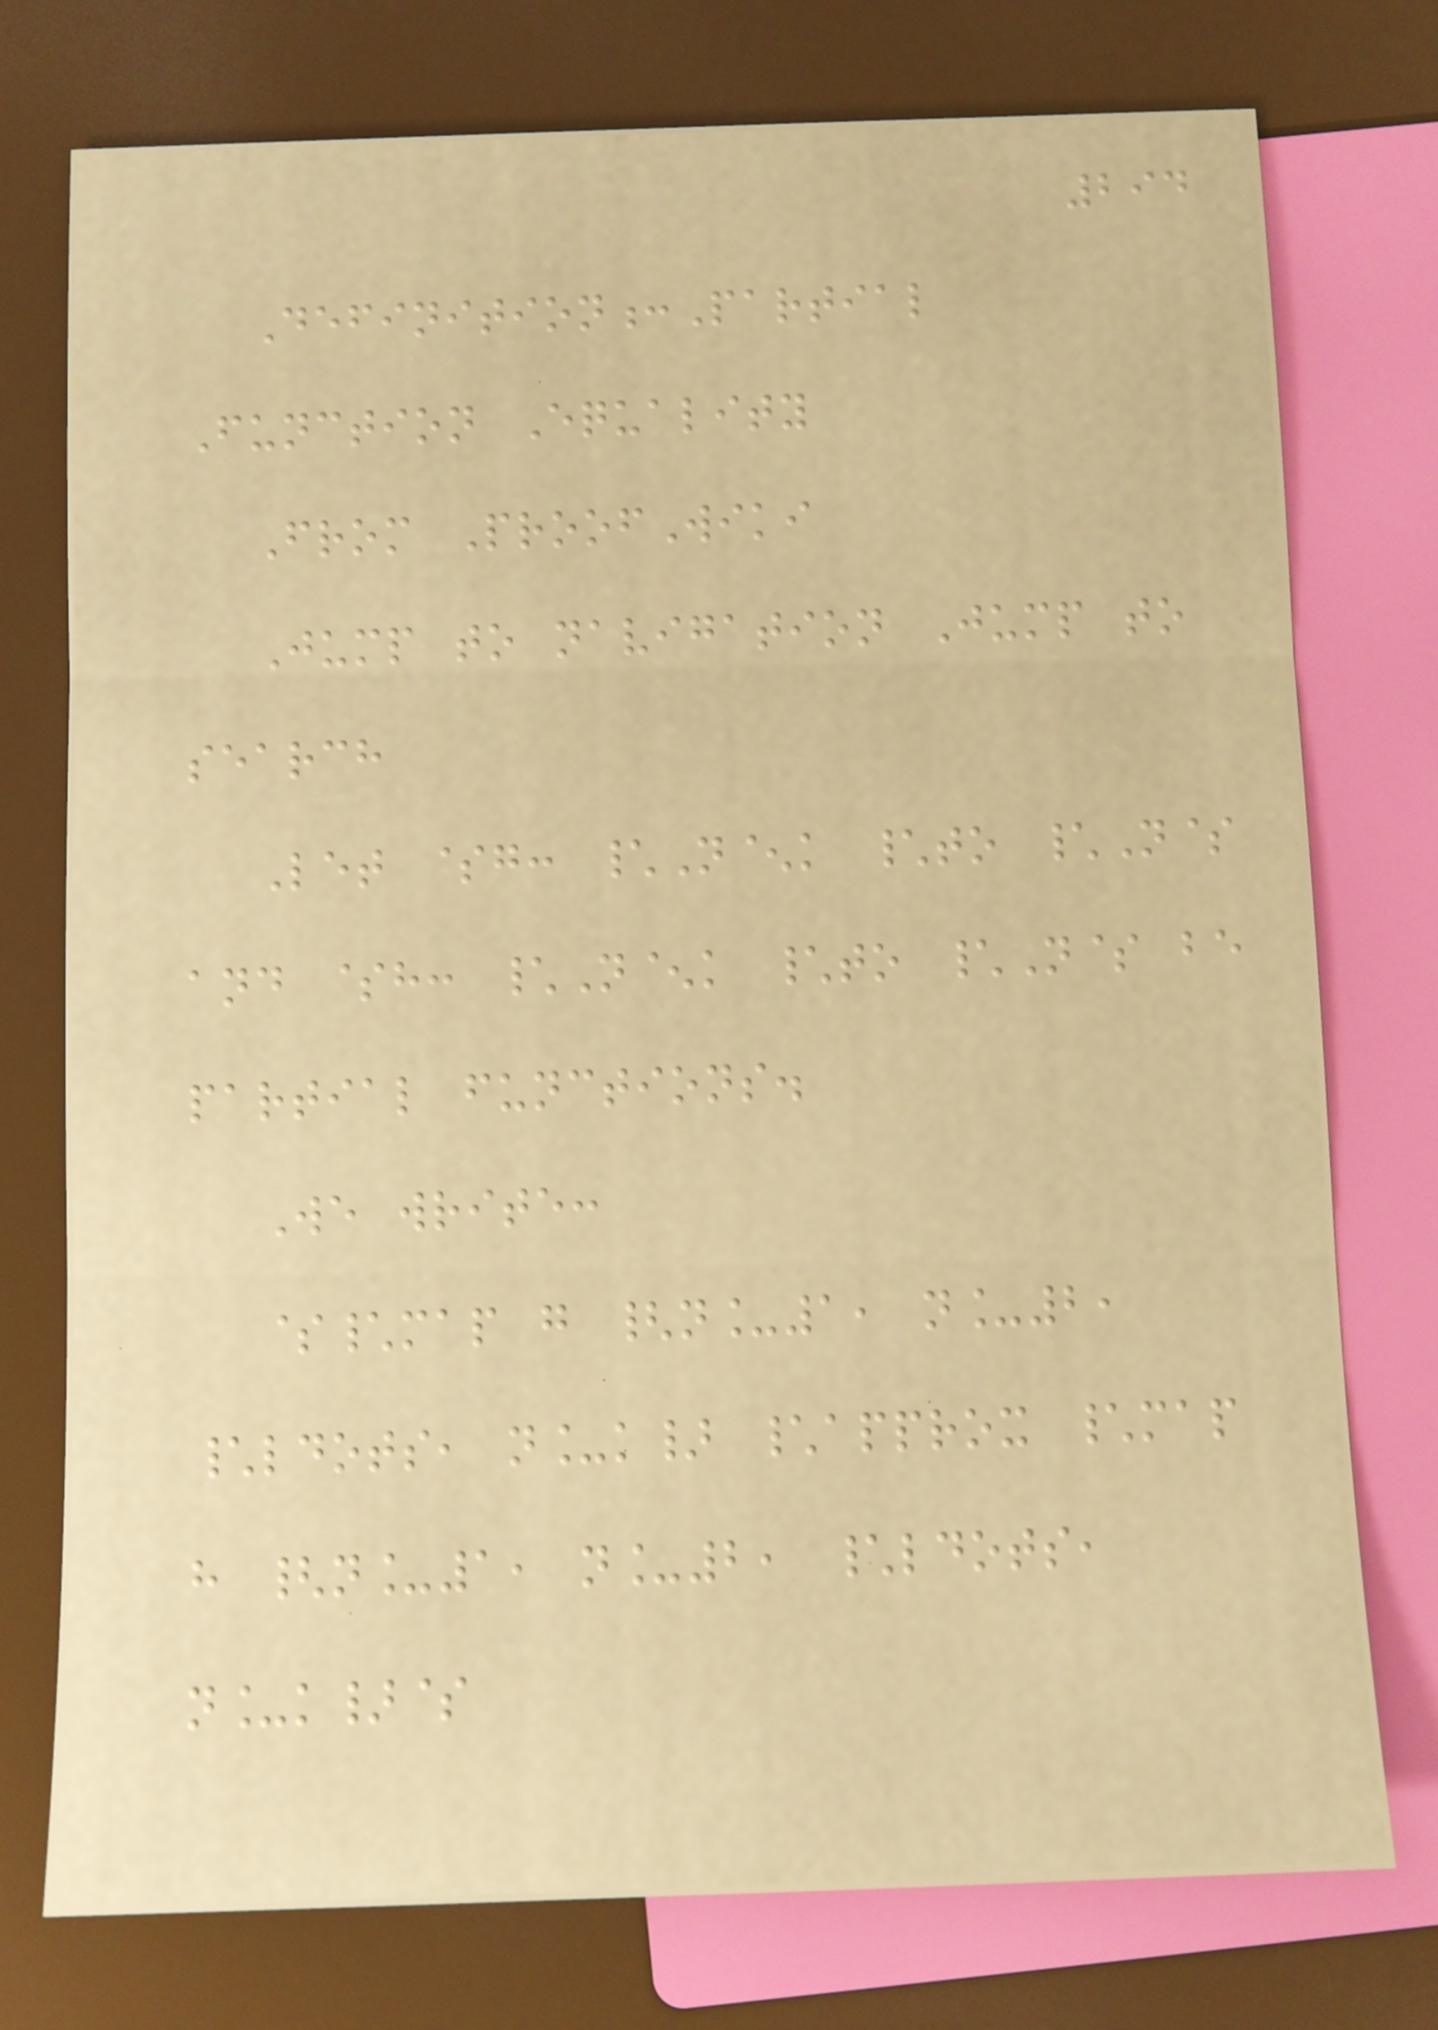294
Definition:Partial
Function Equality
From ProofWiki
Jump to navigation Jump to
search
Let $g: \N^k \to \N$
and $h: \N^k \to \N$ be
partial functions.
We write:
$\map g {n_1, n_2,
\ldots, n_k} \approx \map
h {n_1, n_2, \ldots,
n_k}$
